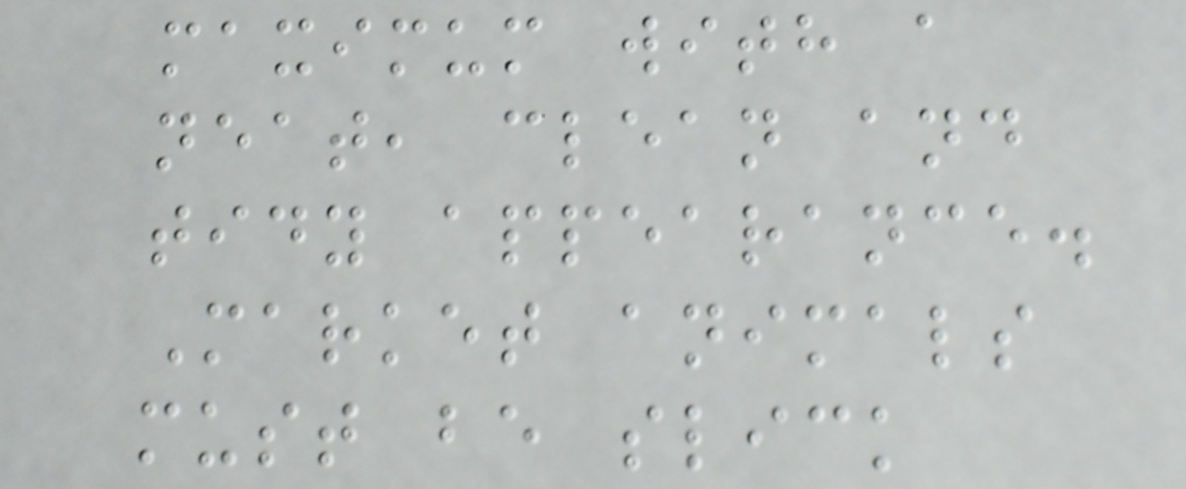maximum with a
neat, clean and
tidy appearance.
Market animals
must be slick
